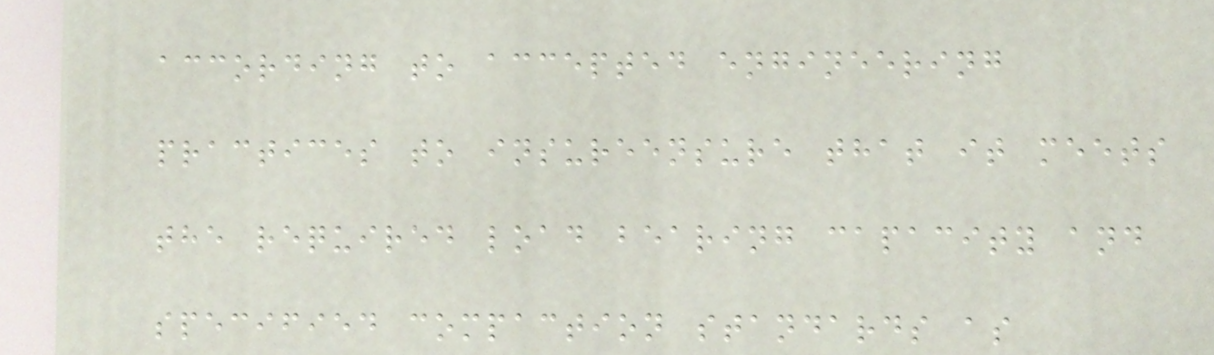according to accepted engineering
practices to insureensure that it meets
the required load bearing capacity and
specified compaction standards as
